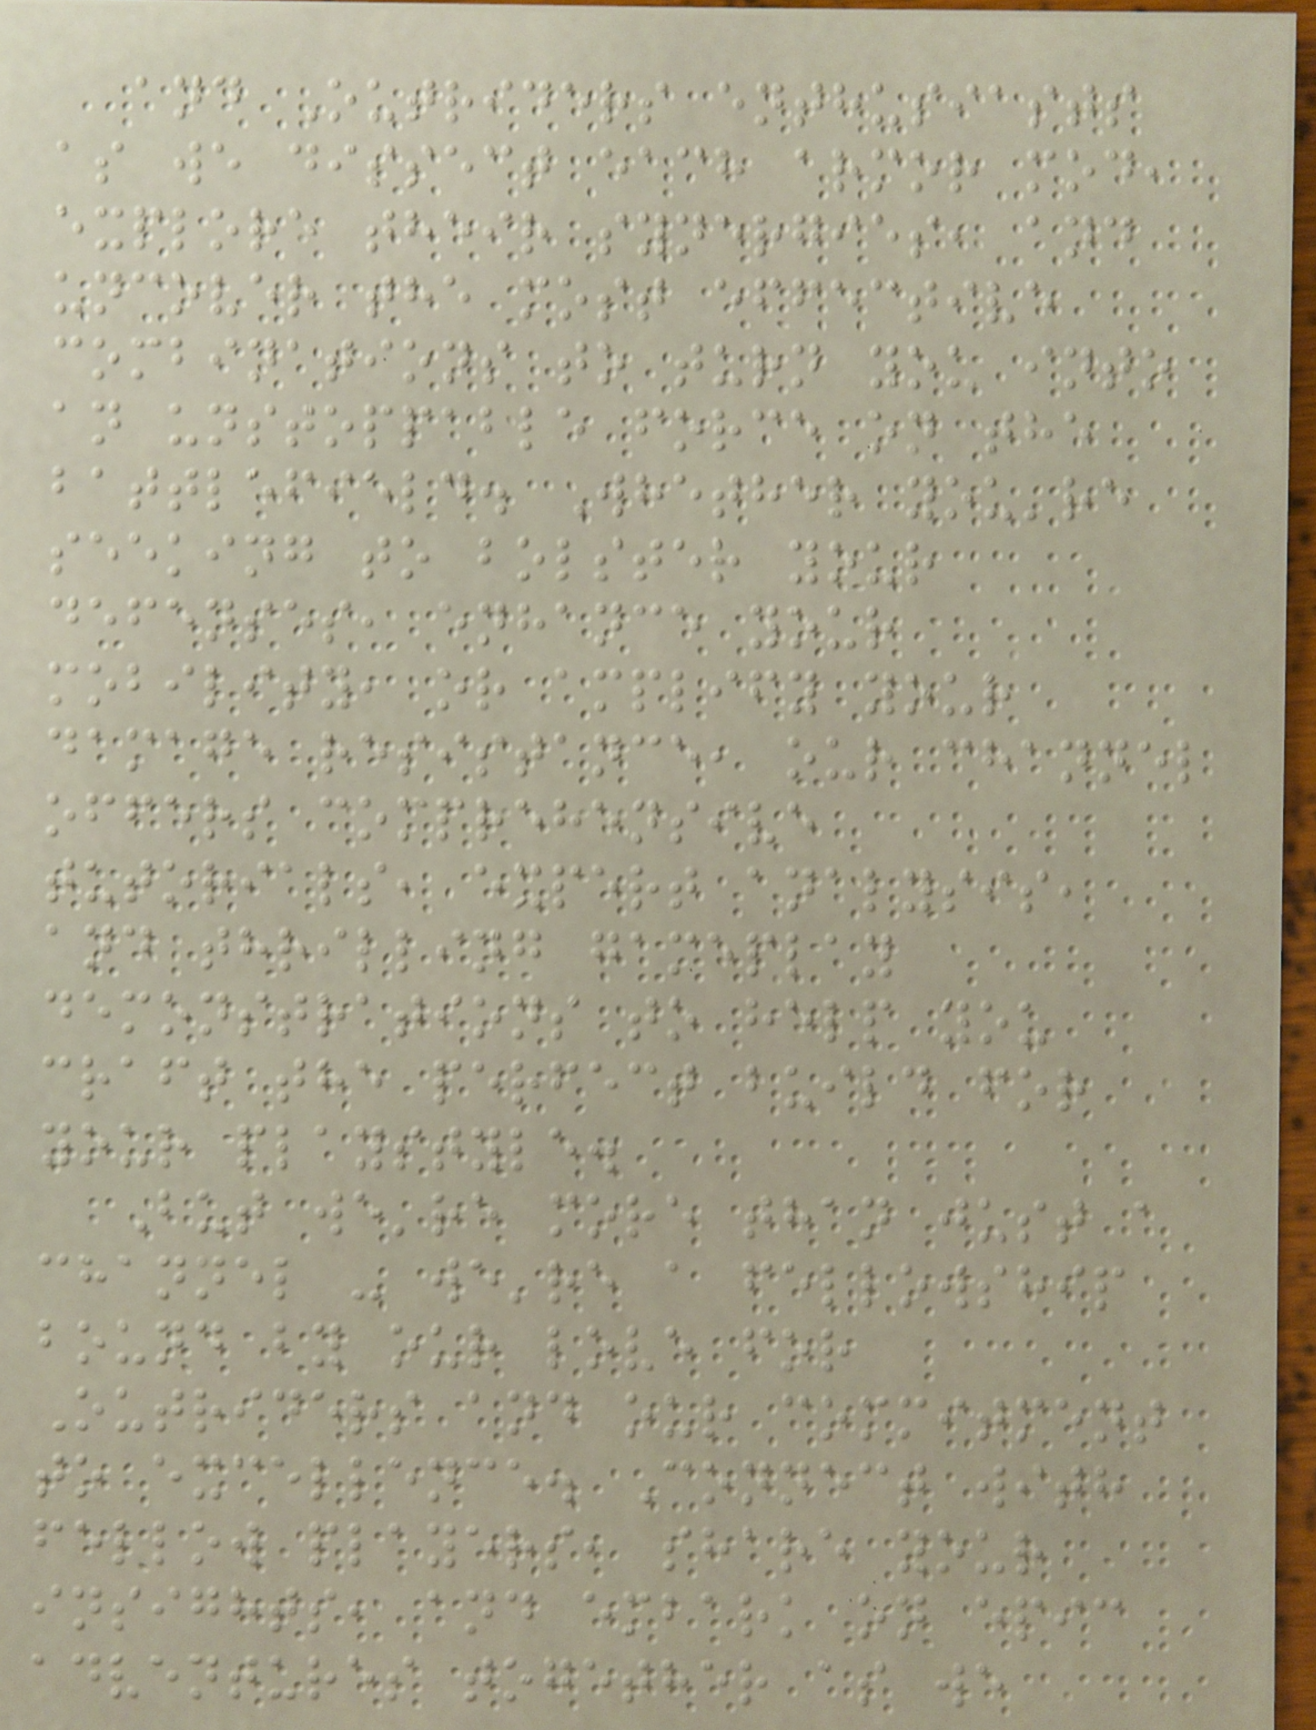and Outriders enthusiasts
as we dissect each armor mod,
explore their synergies, and
uncover the most effective
combinations to turn you into
an unstoppable force on the
battlefield. Whether you're
seeking to bolster your
defenses, enhance your
mobility, or amplify your
damage resistance, our channel
offers comprehensive
tutorials, expert analysis,
and thrilling gameplay
demonstrations to help you
craft the perfect build for
your playstyle.
But we're more than just a
channel - we're a fellowship
bound by our love for
Outriders and our commitment
to excellence. Connect with
fellow players, share your
insights, and embark on epic
adventures together as we
